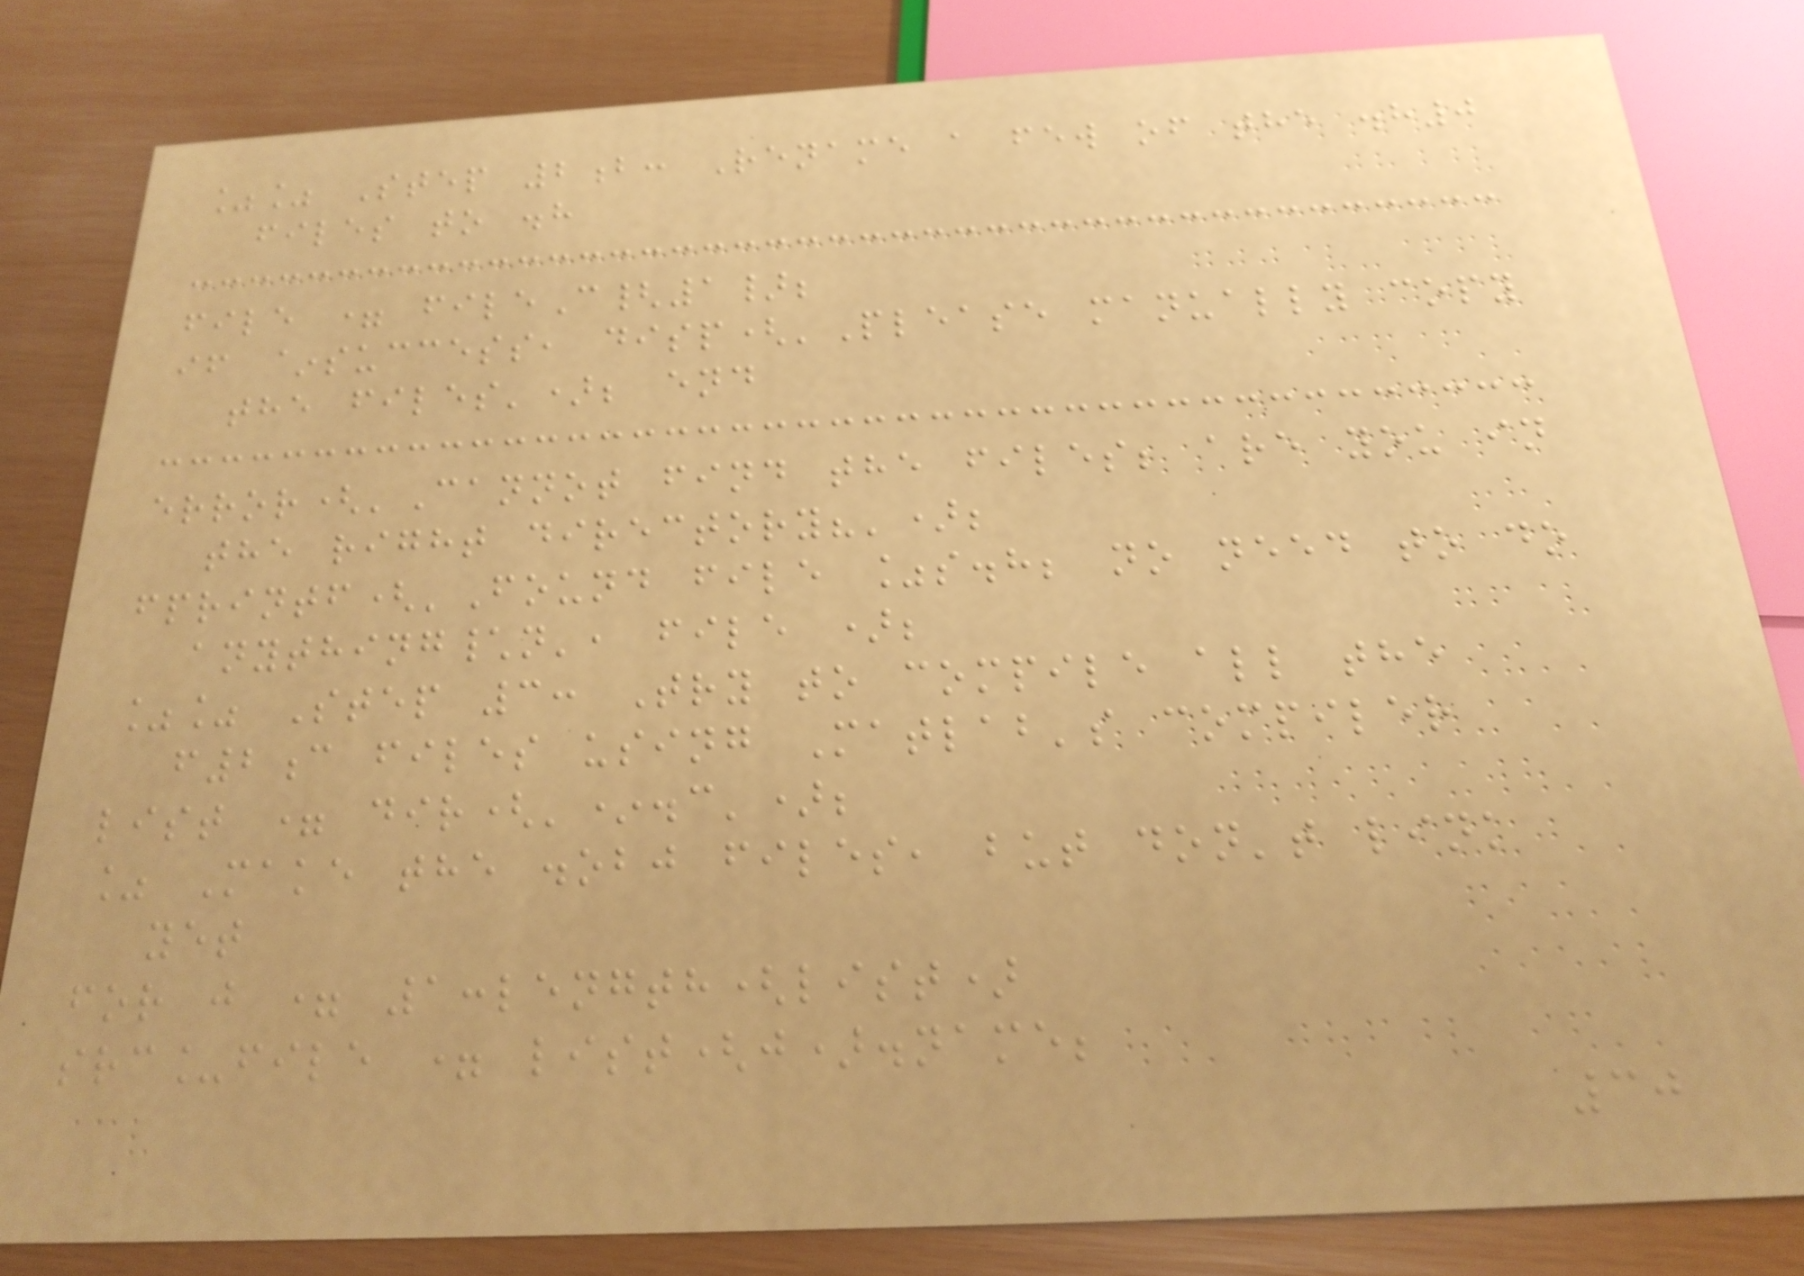%% Step 2b: Rename a few of the .h0
files to .h
file = fileC{1};
if ~success, disp('Please manually copy
the files'); end
error('Cannot find the files; are you in
the right directory?');
fprintf('Found file %s.h; no need to do
anything\n', file );
%% Step 3: Try to compile all the
f2c files using Matlab's compiler
list = dir('*.c');
% Make the .obj files, but don't link
yet
for j = 1:length(list)
src_file = list(j).name;
30
